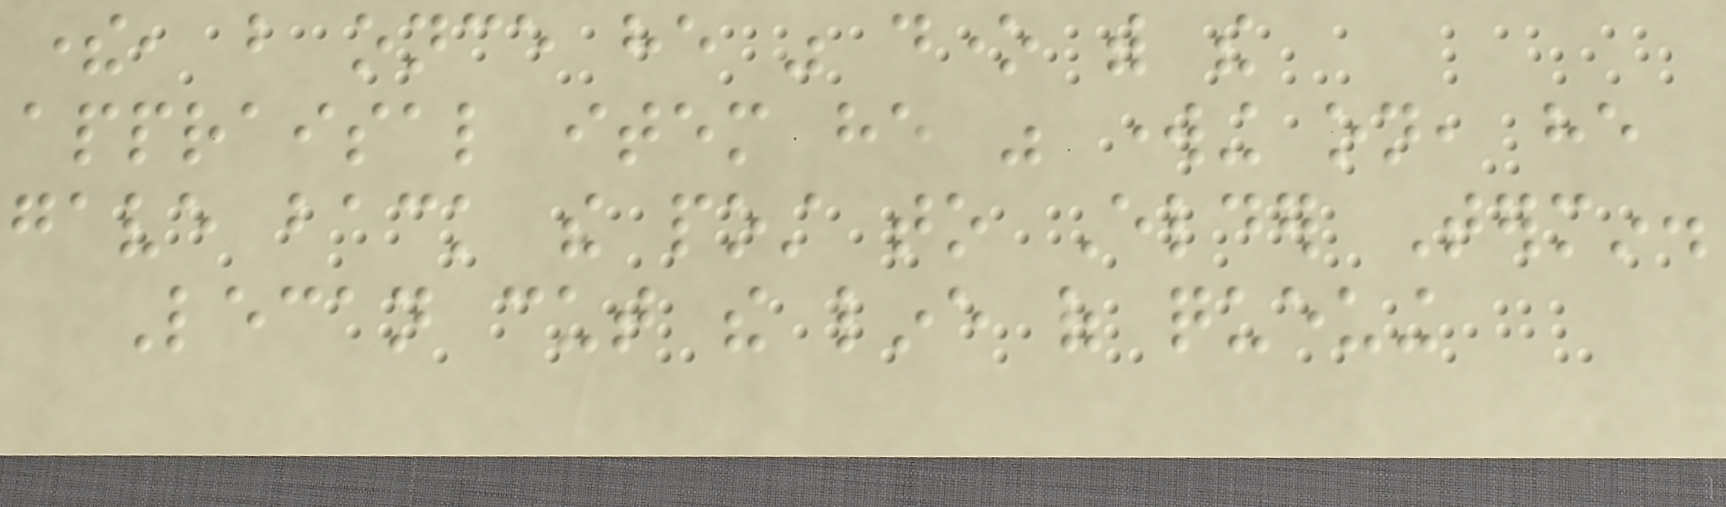there, but once he was done with the
appraisal item he was working on, he
gave back the post to Elder Termin.
Lecan cut the line of queuing
